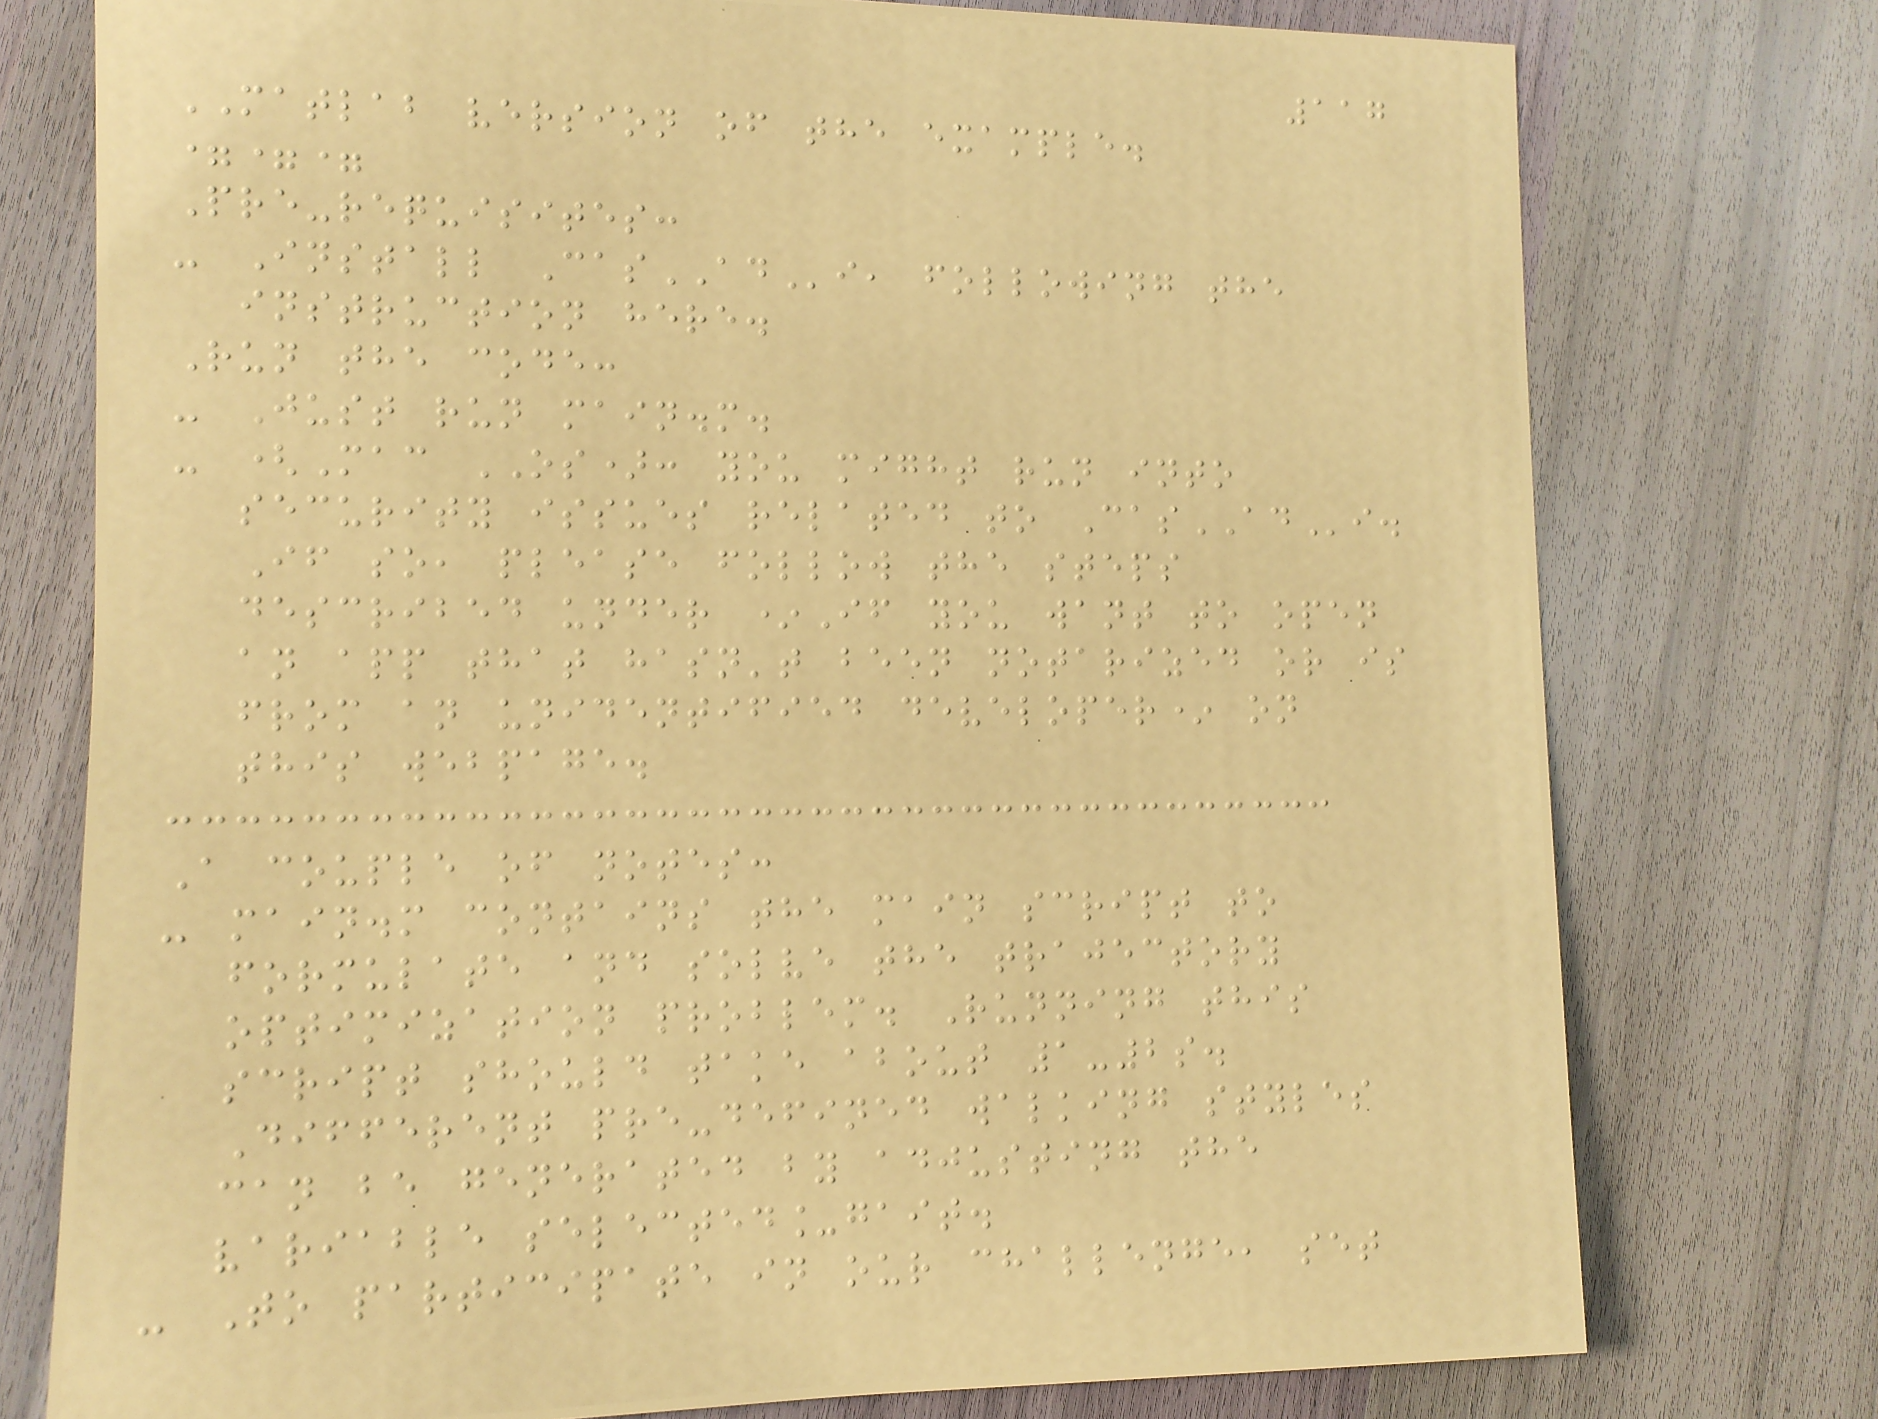117
MATLAB version of the example.
===
Pre-requisites:
- Install CasADi, following the
instruction here.
Run the code:
- Just run main.m.
- (Mac OS): you might run into
security issues related to CasADi.
If so, please follow the steps
described under *If you want to open
an app that hasn't been notarized or is
from an unidentified developer* on
this webpage.
A couple of notes:
- main.m contains the main script to
formulate and solve the trajectory
optimization problem. Running this
script should take about 1-2s.
Different pre-defined walking styles
can be generated by adjusting the
variable selected_gait.
- To participate in our challenge, set
